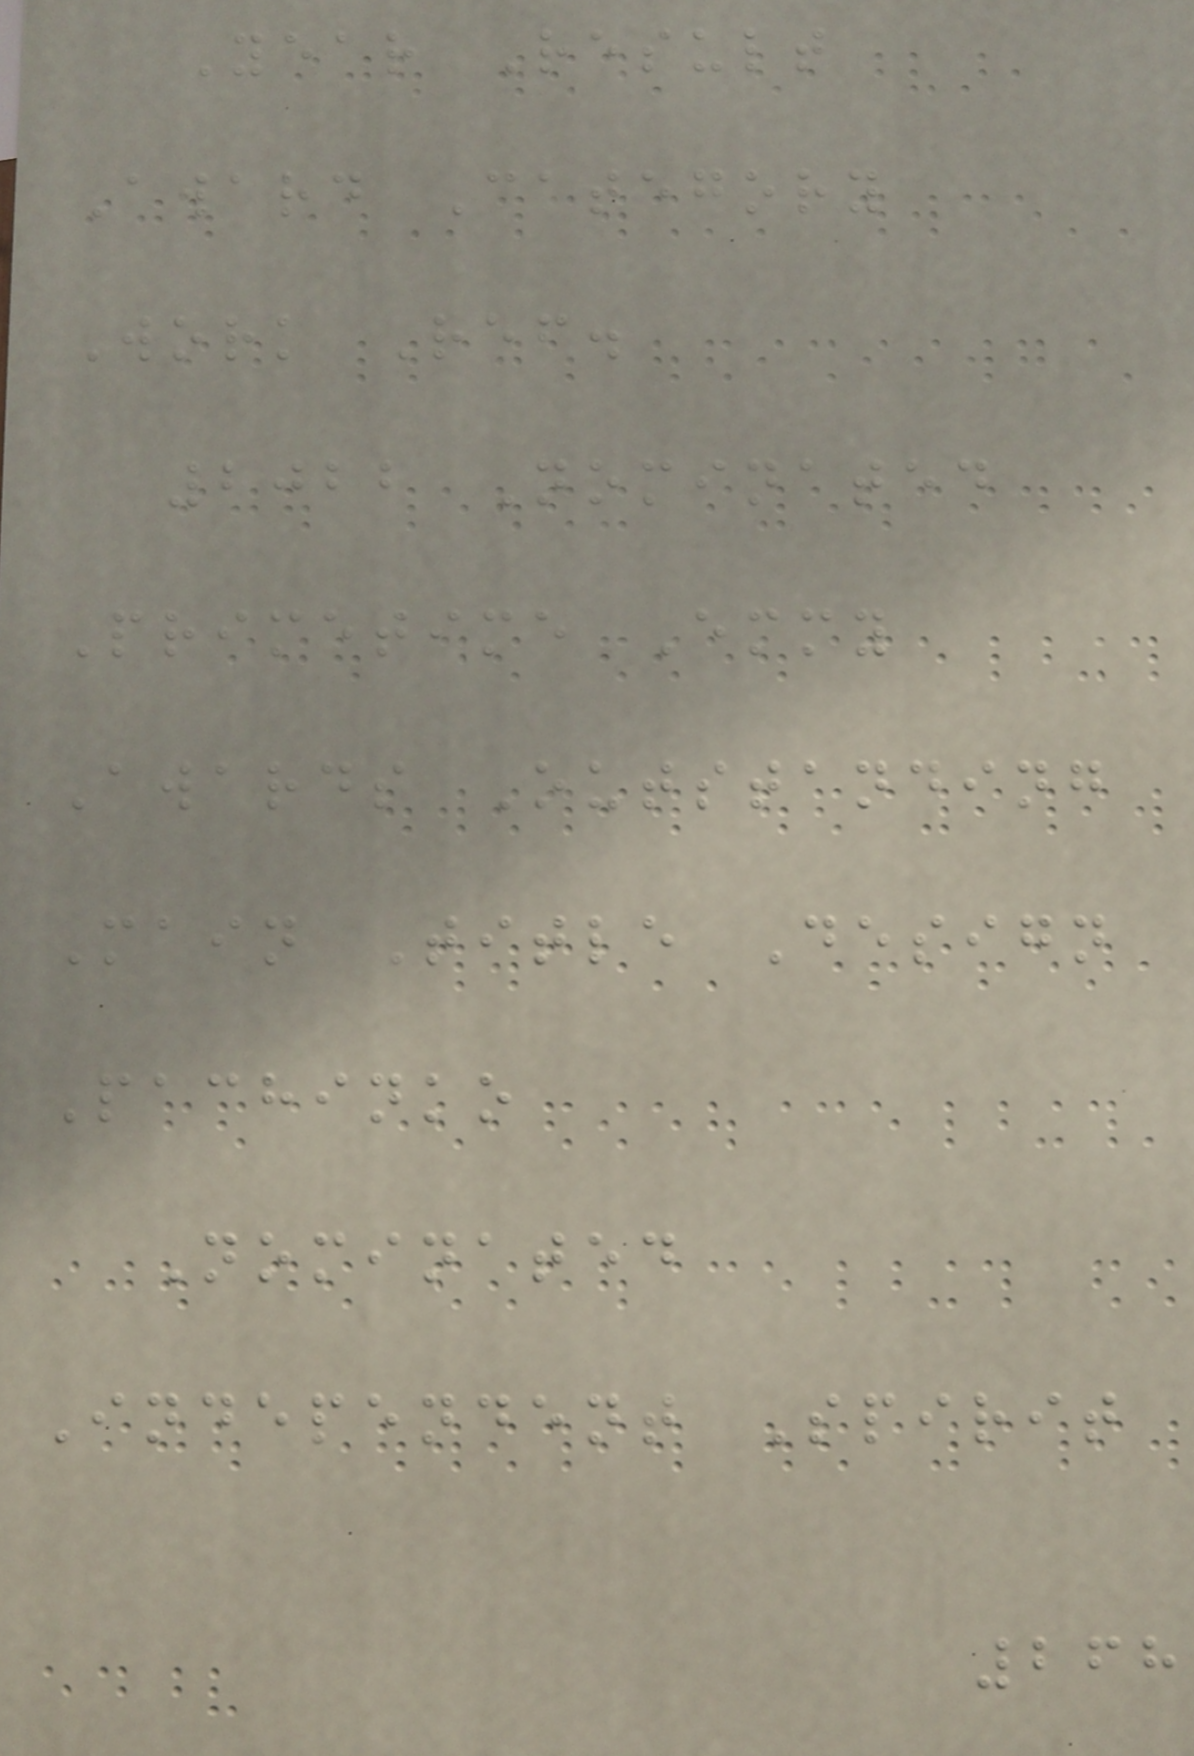Year Result
Award Category
Work Ref.
2022 Nominated
Primetime Emmy
Awards Outstanding
Main Title Design
Pachinko
Nominated
Independent Spirit
268
